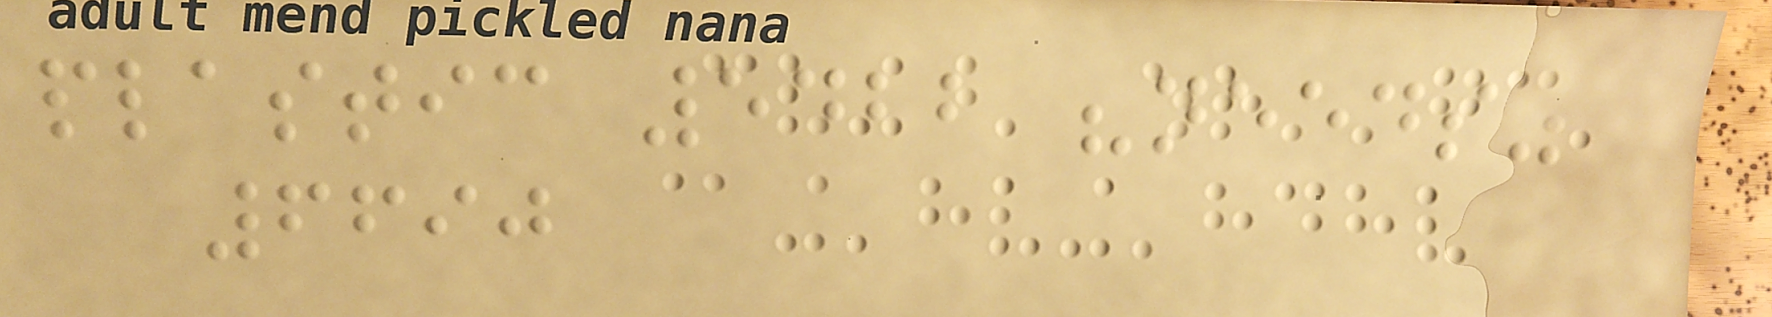plastic 5422 "needs"
6690
